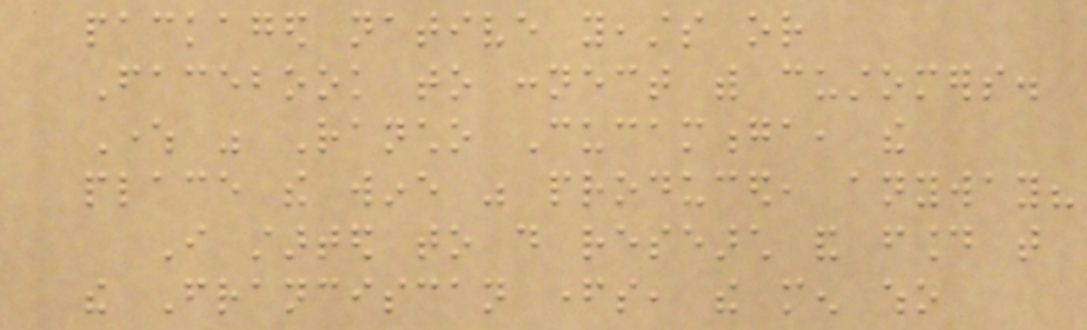packaged native yeasts or
Facebook to connect with customers.
Where was Rancho Cucamonga, the
place the wine was produced, anyway?
I started to do research and found that
the Franciscan fathers, the men who
